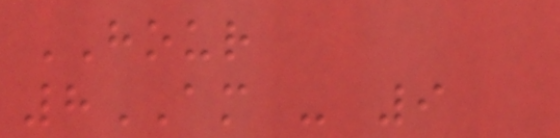HOUR
8AM - 9
